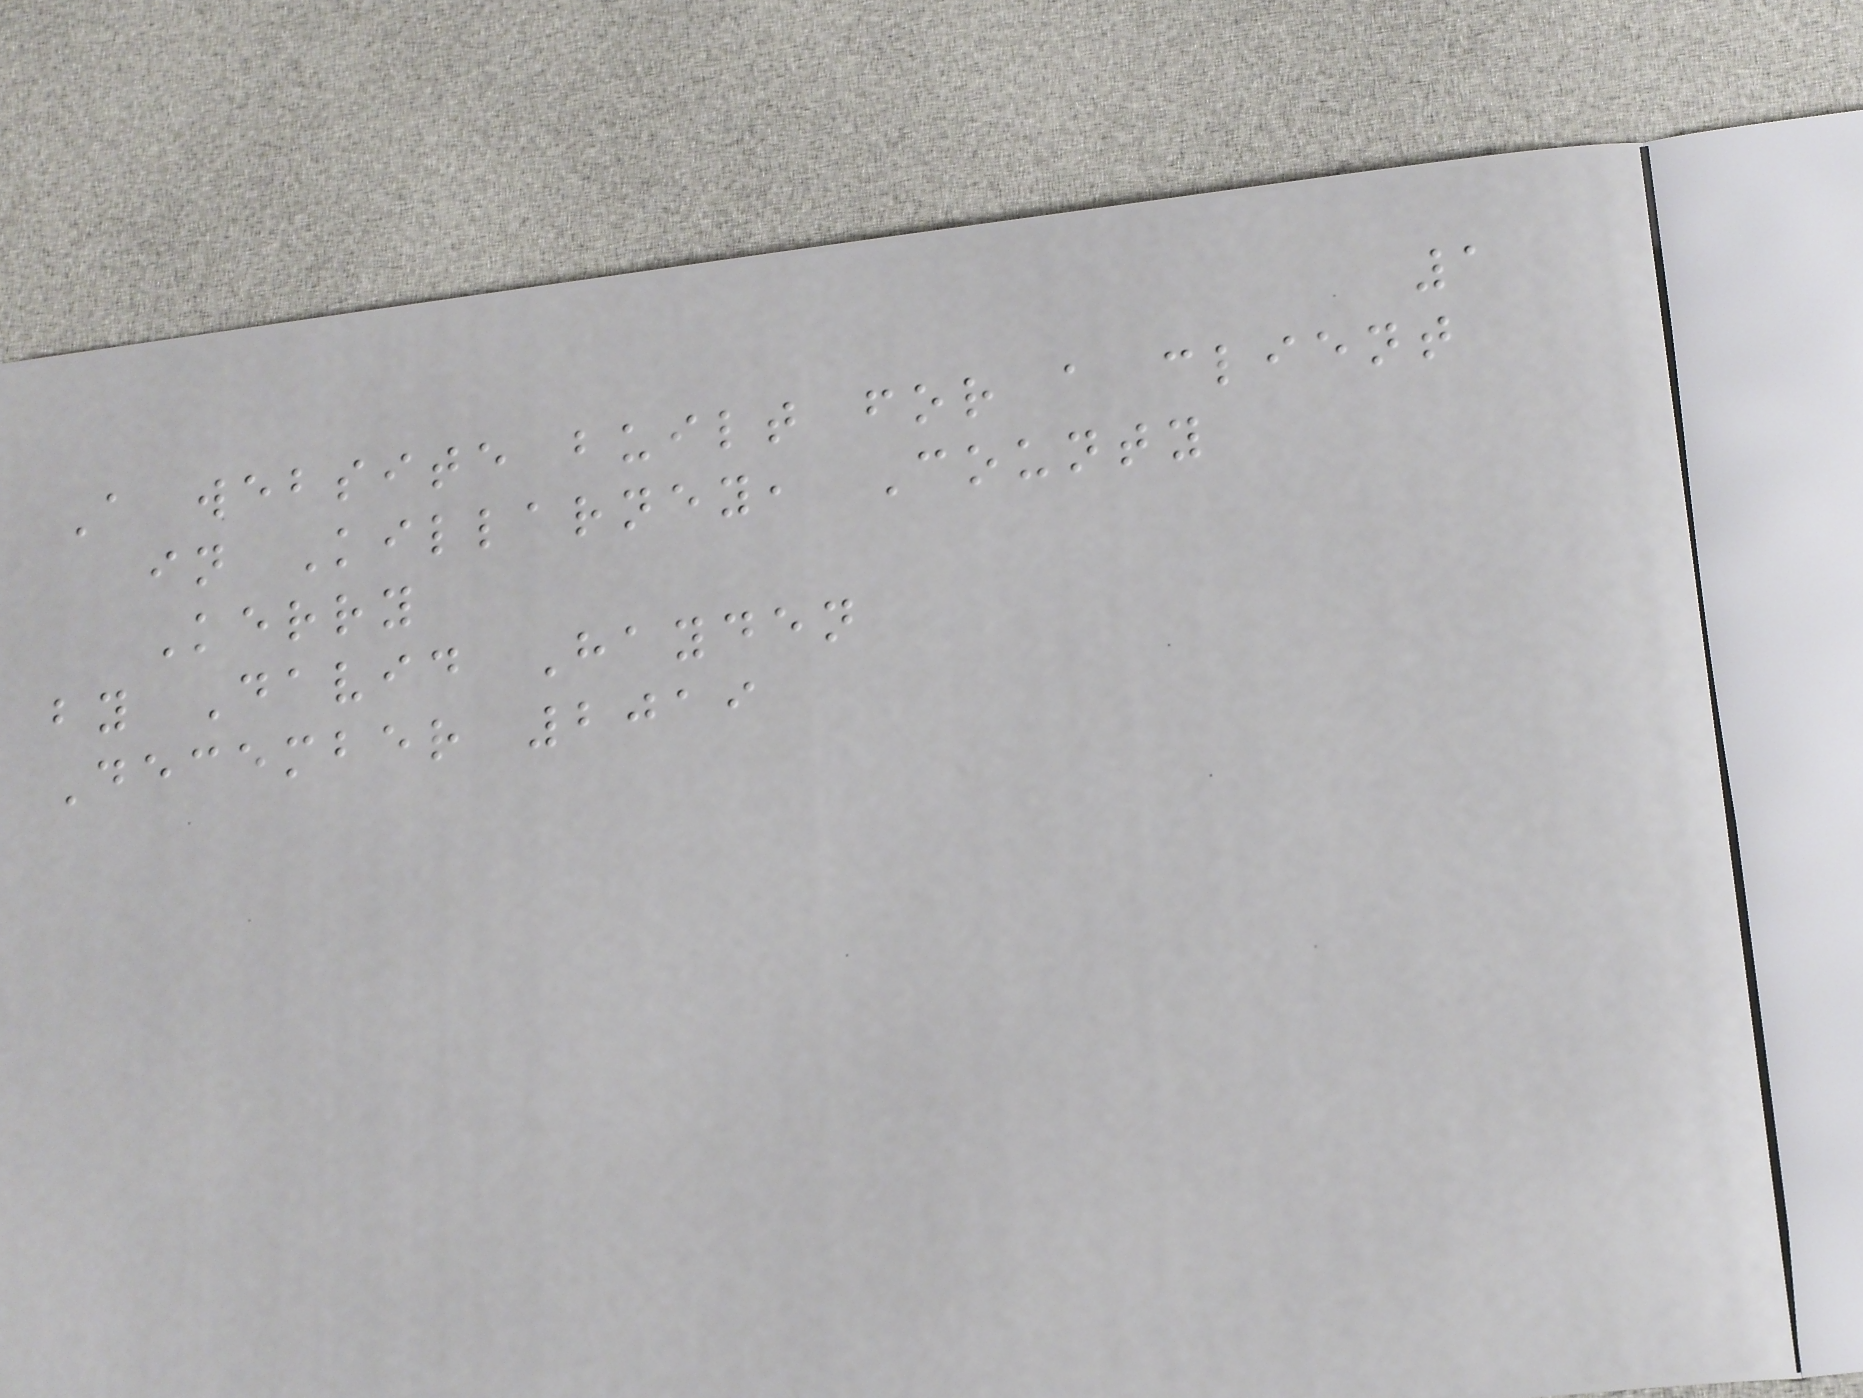1
A website built for a client
in Killarney, County
Kerry
by David Hayden
December 2019
